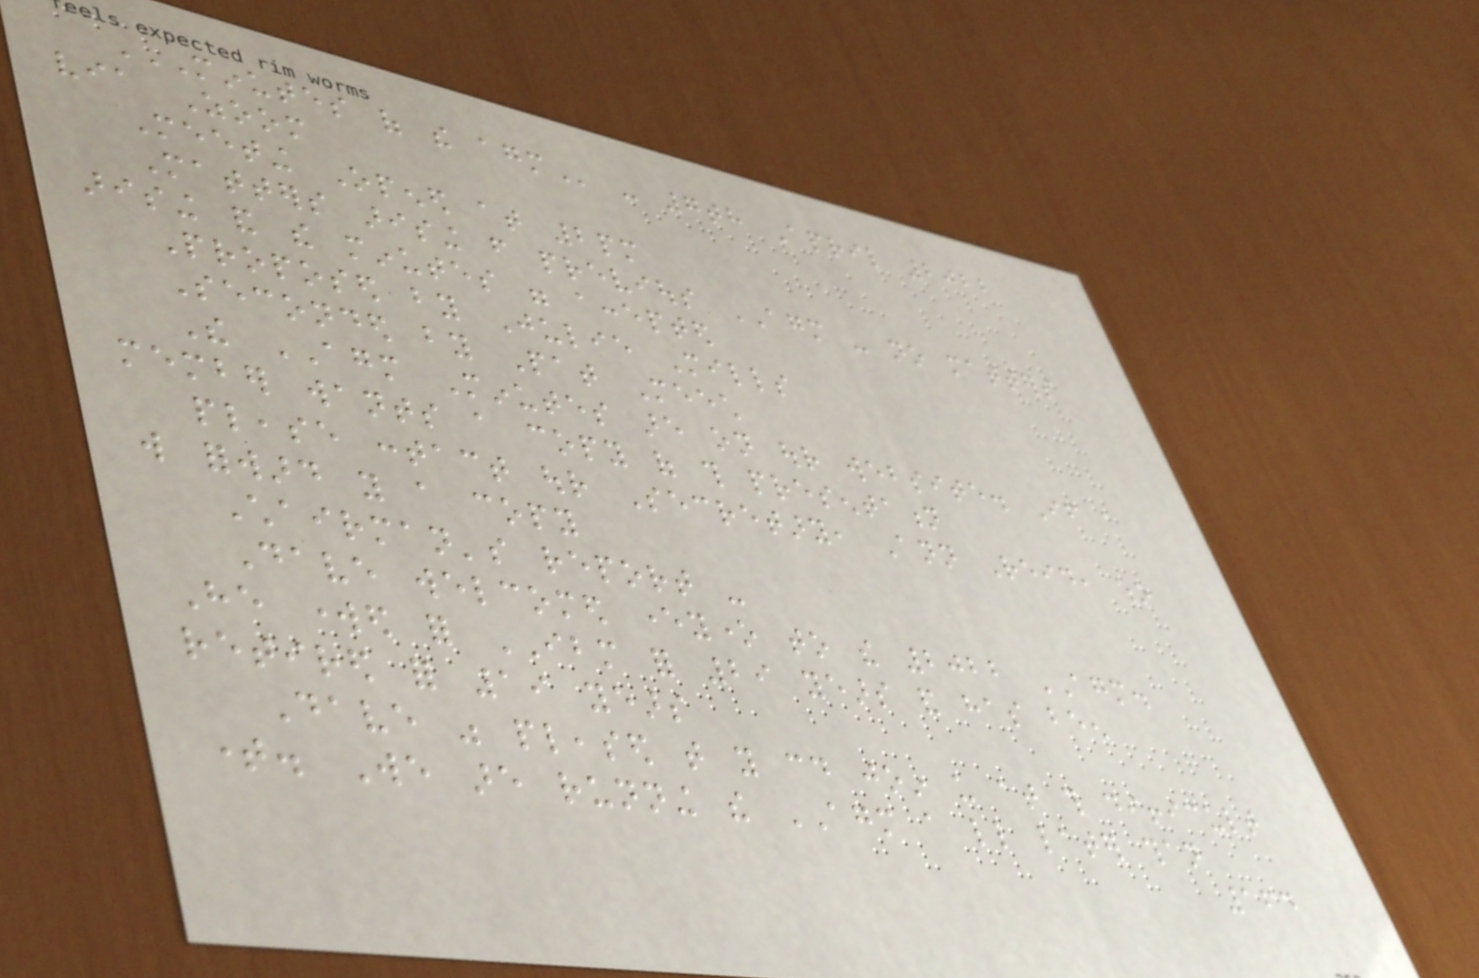MINUTES OF THE AGM - 7th April 2022
via Zoom
Meeting Opened at 2pm
Matters arising from previous AGM - no matters
arising and the minutes were accepted
Proposed by Julie Mills
Seconded by Pat Meech
The AGM Minutes are on our website. If a
member wants a copy of this presentation
please contact our Secretary, Ann Reid, who
will forward you a copy
Chairman's report -
Dave welcomed everyone to the 2022 AGM.
He worked for IBM for 29 years and has been
retired for 19 years
Dave was pleased that you could join us at this difficult
time. We are running the AGM a little later than
164
